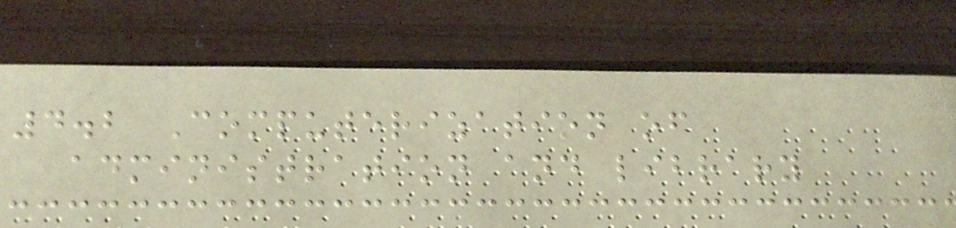4.2 Computerization of
administration and library
